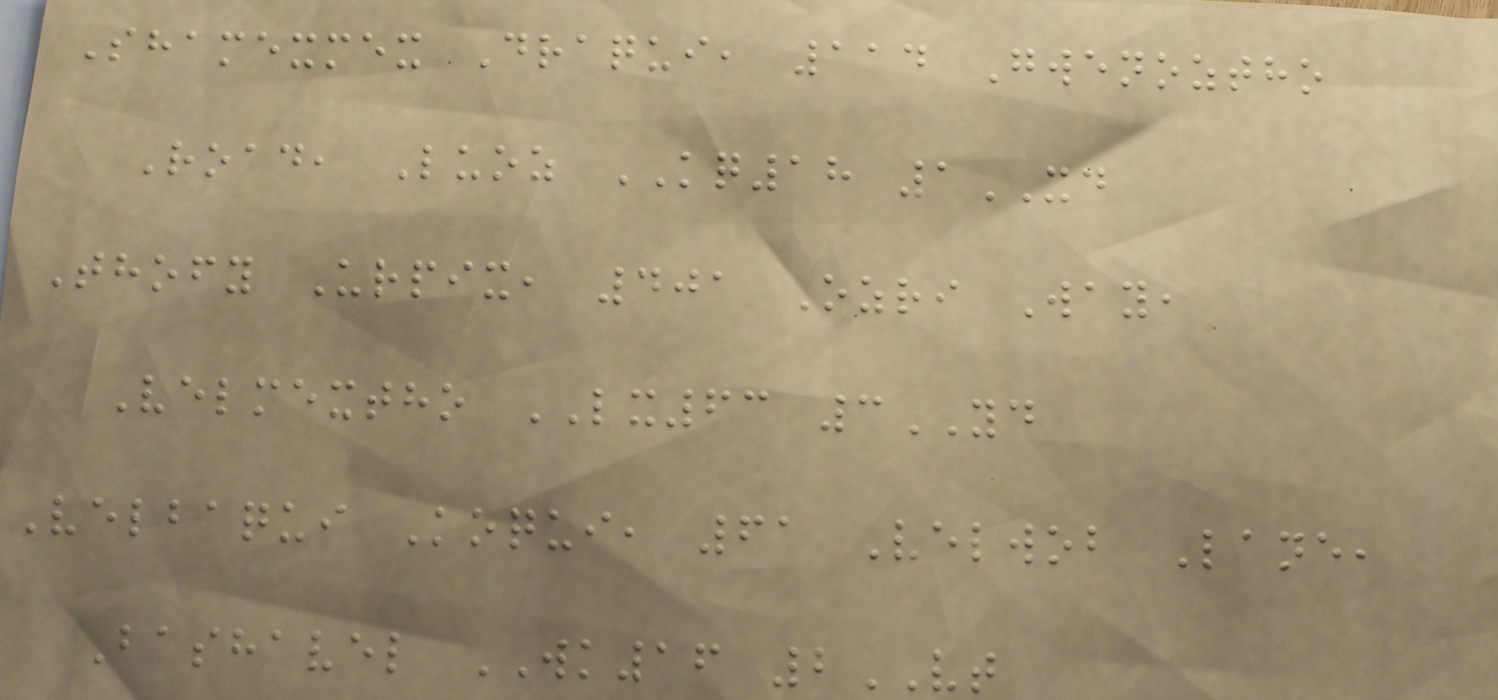Shamexmex Draqui, 114 Gwenoztho
Road, Luoz KQ18 1XD
Thofy Urpix, 401 Ozri Way,
Velmextho LX63 3YD
Velbaqui Koqui, 61 Velwob Lane,
Bashavel WK16 2VT
